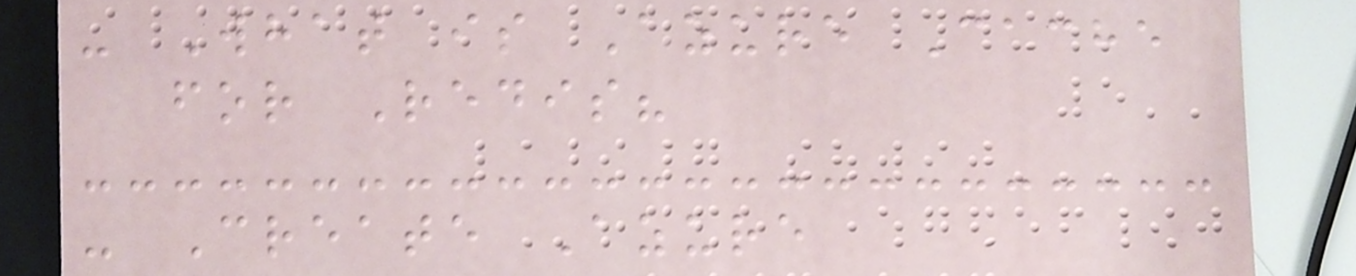- What is Azure Cache
for Redis?
- Create Azure
